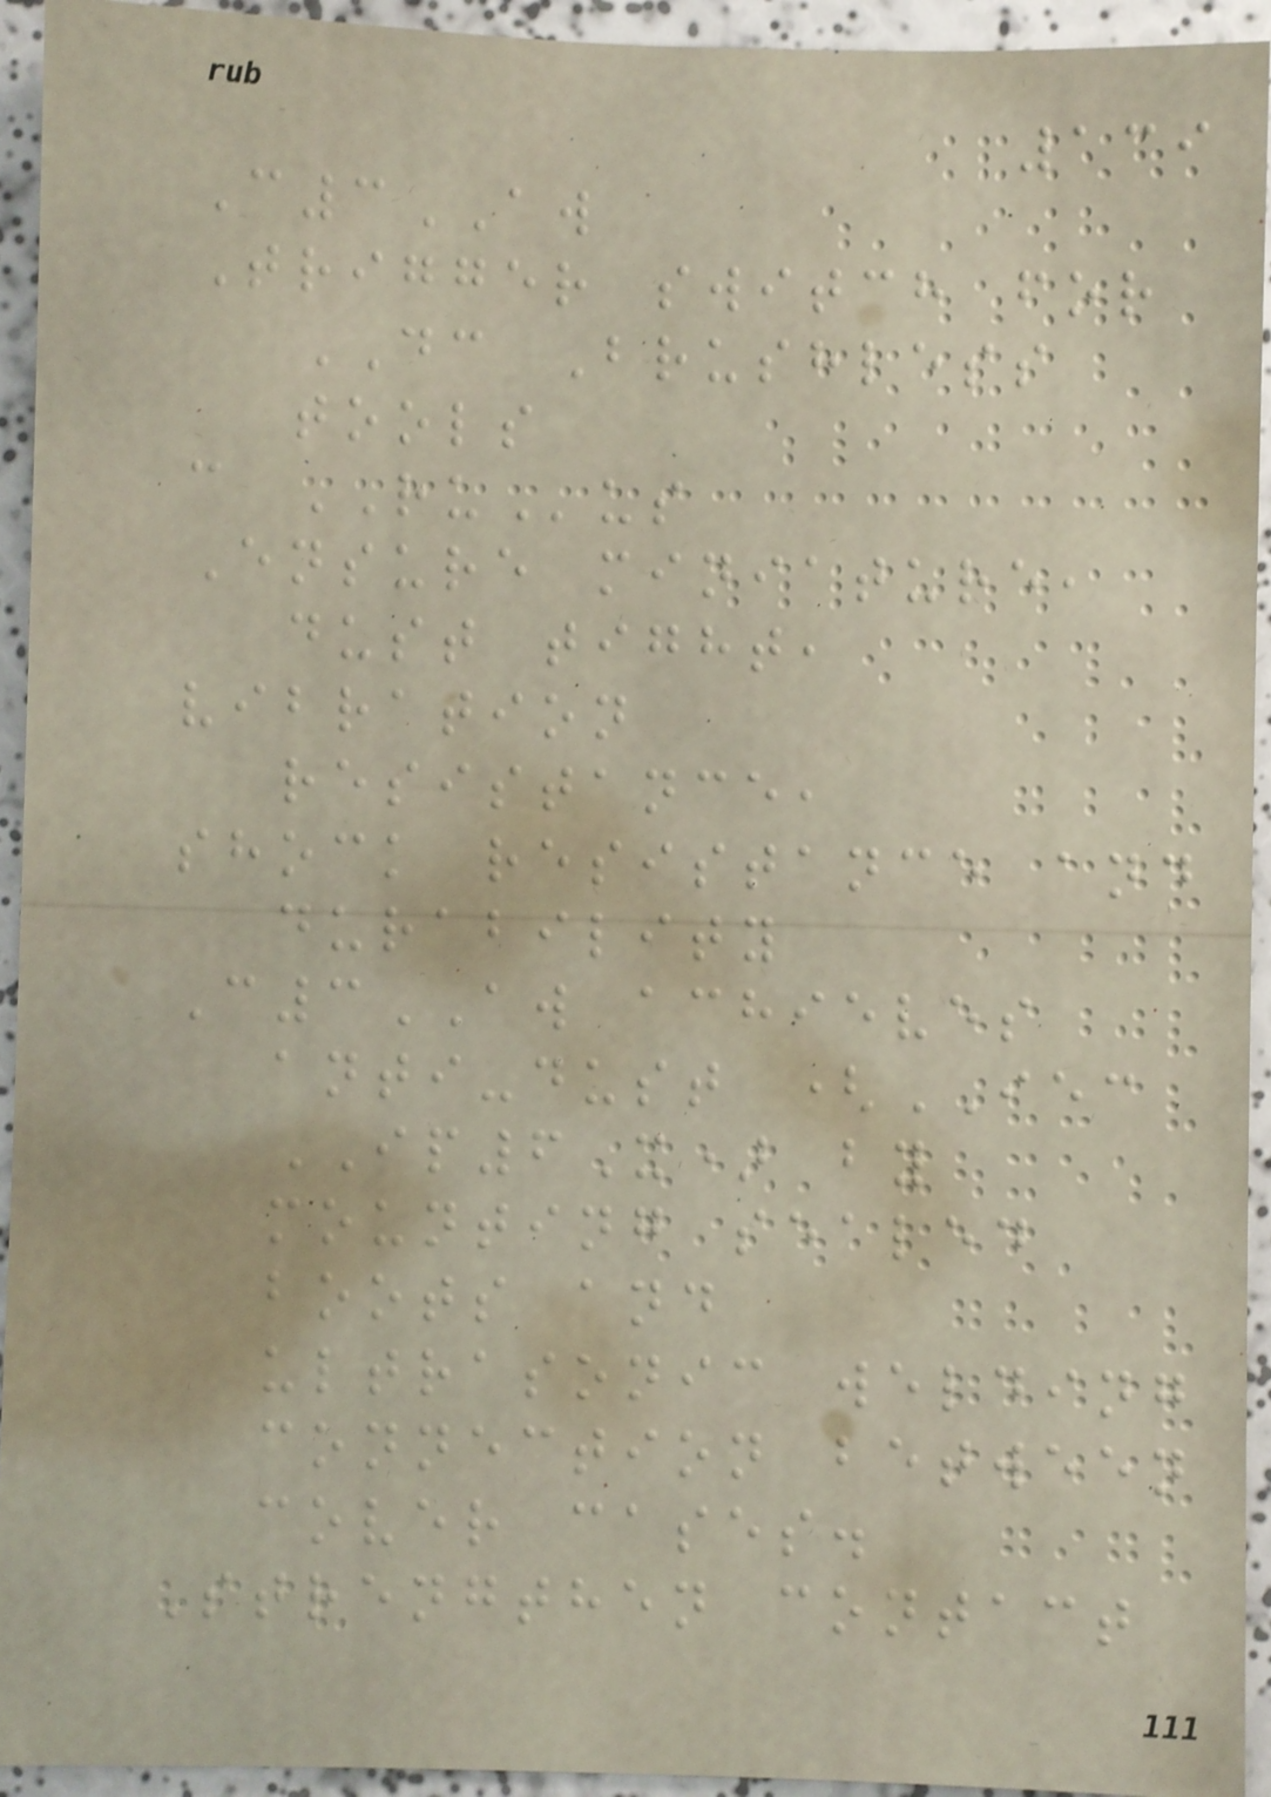139
C3AW
Trigger switch for
DC Brushless
tools
c RUus
Ensure miniature,
dust tight,
vibration
resistance,
shock resistance and
durability
C3AW achieves
anti-dust (IEC
IP6X) by
mounting sealed
boots and
ultrasonic welding
connection between
cover cases.
Strengthen contact
